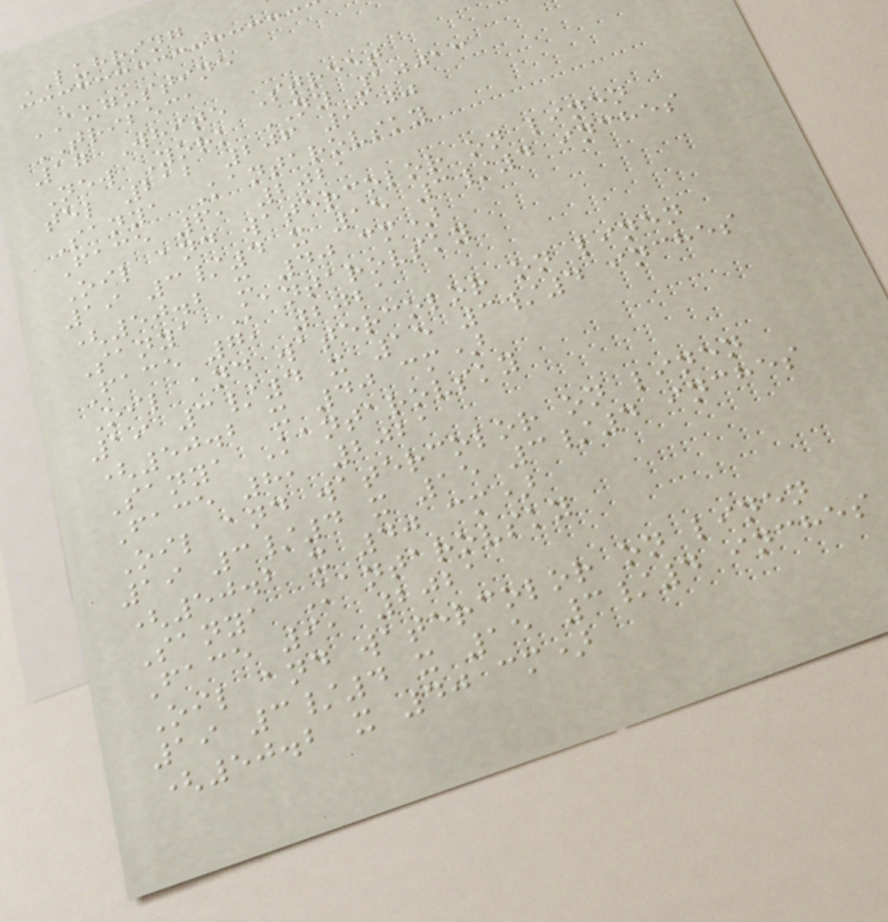LUHRING
AUGUSTINE
TRIBECA
17 White Street
New York NY 10013
tel 212 206 9100
Sanya Kantarovsky
Face 6, 2021
Oil and watercolor on linen
19 3/4 x 15 3/4 inches
(50.2 x 40 cm)
Sanya Kantarovsky
Face 7, 2021
Oil and watercolor on linen
19 3/4 x 15 3/4 inches
(50.2 x 40 cm)
Sanya Kantarovsky
Face 8, 2021
Oil and watercolor on linen
19 3/4 x 15 3/4 inches
(50.2 x 40 cm)
Sanya Kantarovsky
Face 9, 2021
Oil and watercolor on linen
19 3/4 x 15 3/4 inches
(50.2 x 40 cm)
